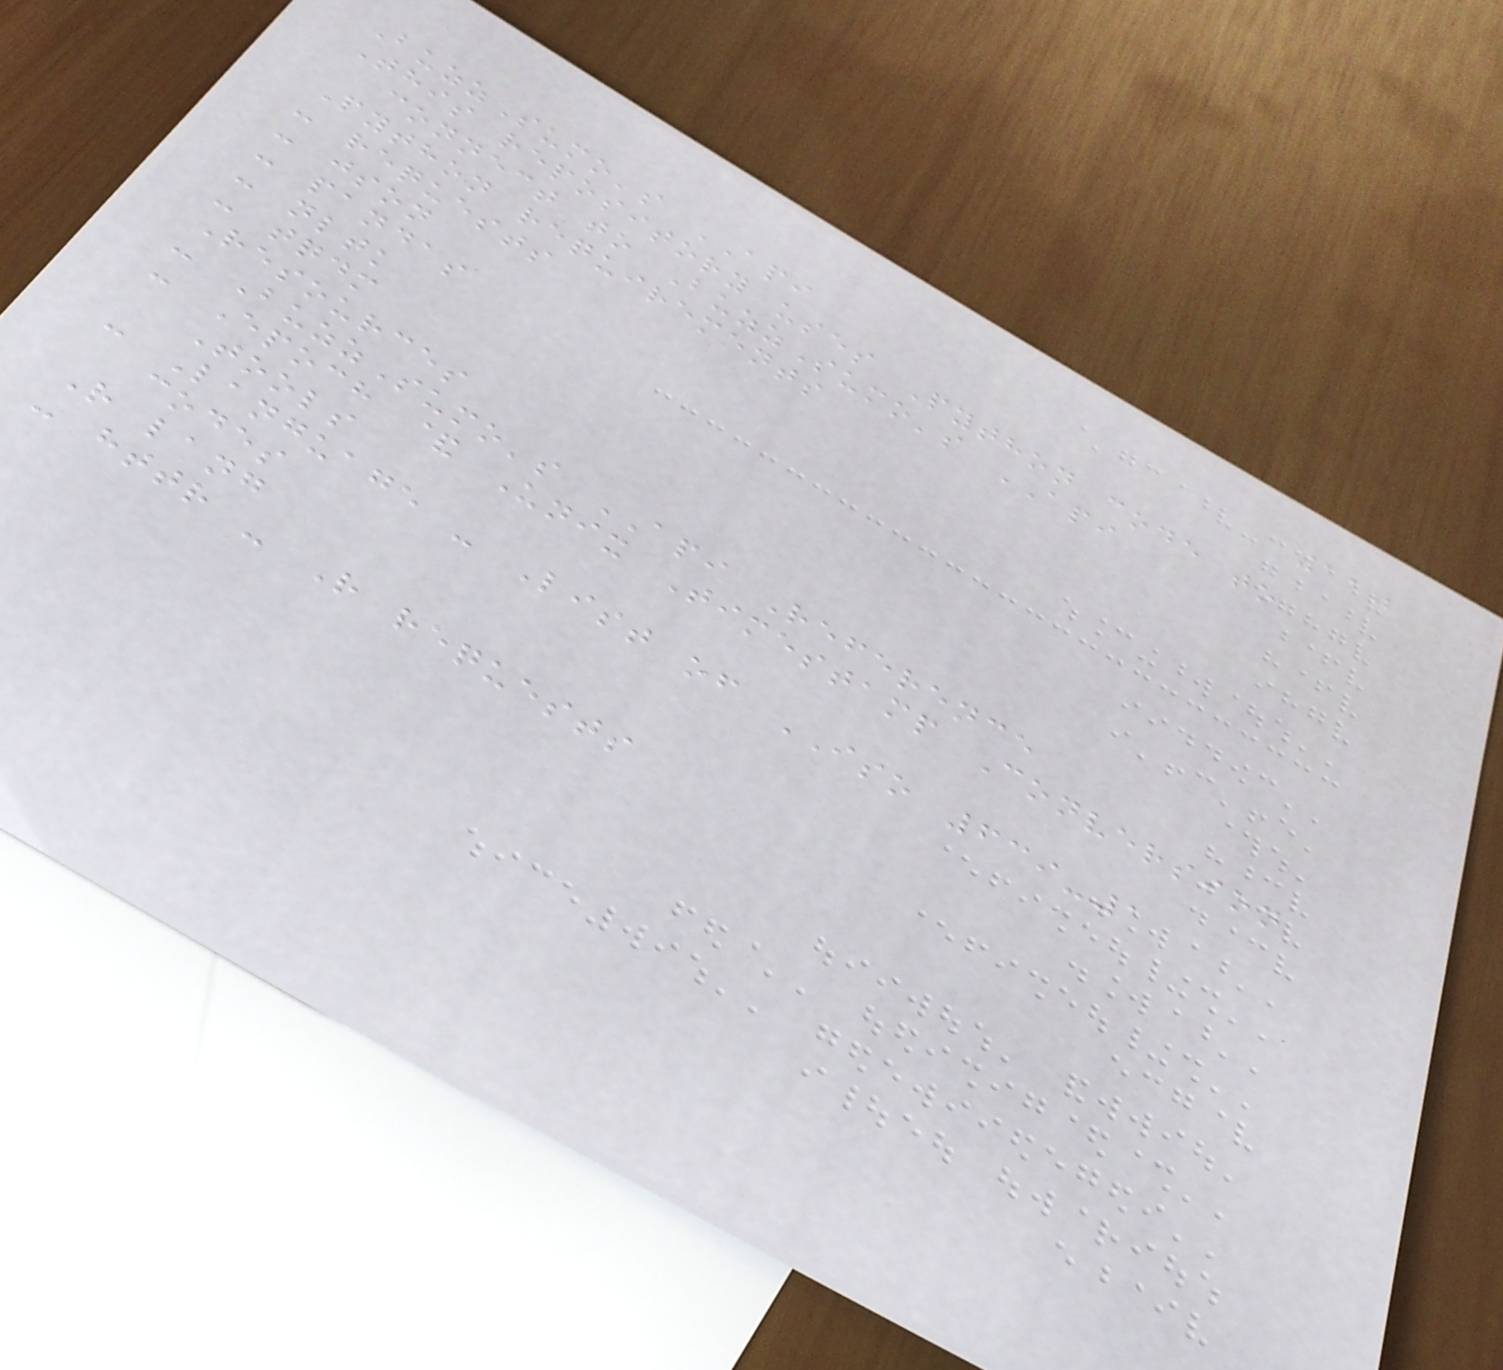110
BuzzSumo's API
This repository uses Python code to
connect to BuzzSumo's API
Python requirements
- requests
- json
- pandas
- nltk
- tqdm
Resources
- BuzzSumo's API Reference
- Epoch & Unix Timestamp Conversion
Tools
- Language - List of ISO 639-1
codes
R lang
- httr - R requests
